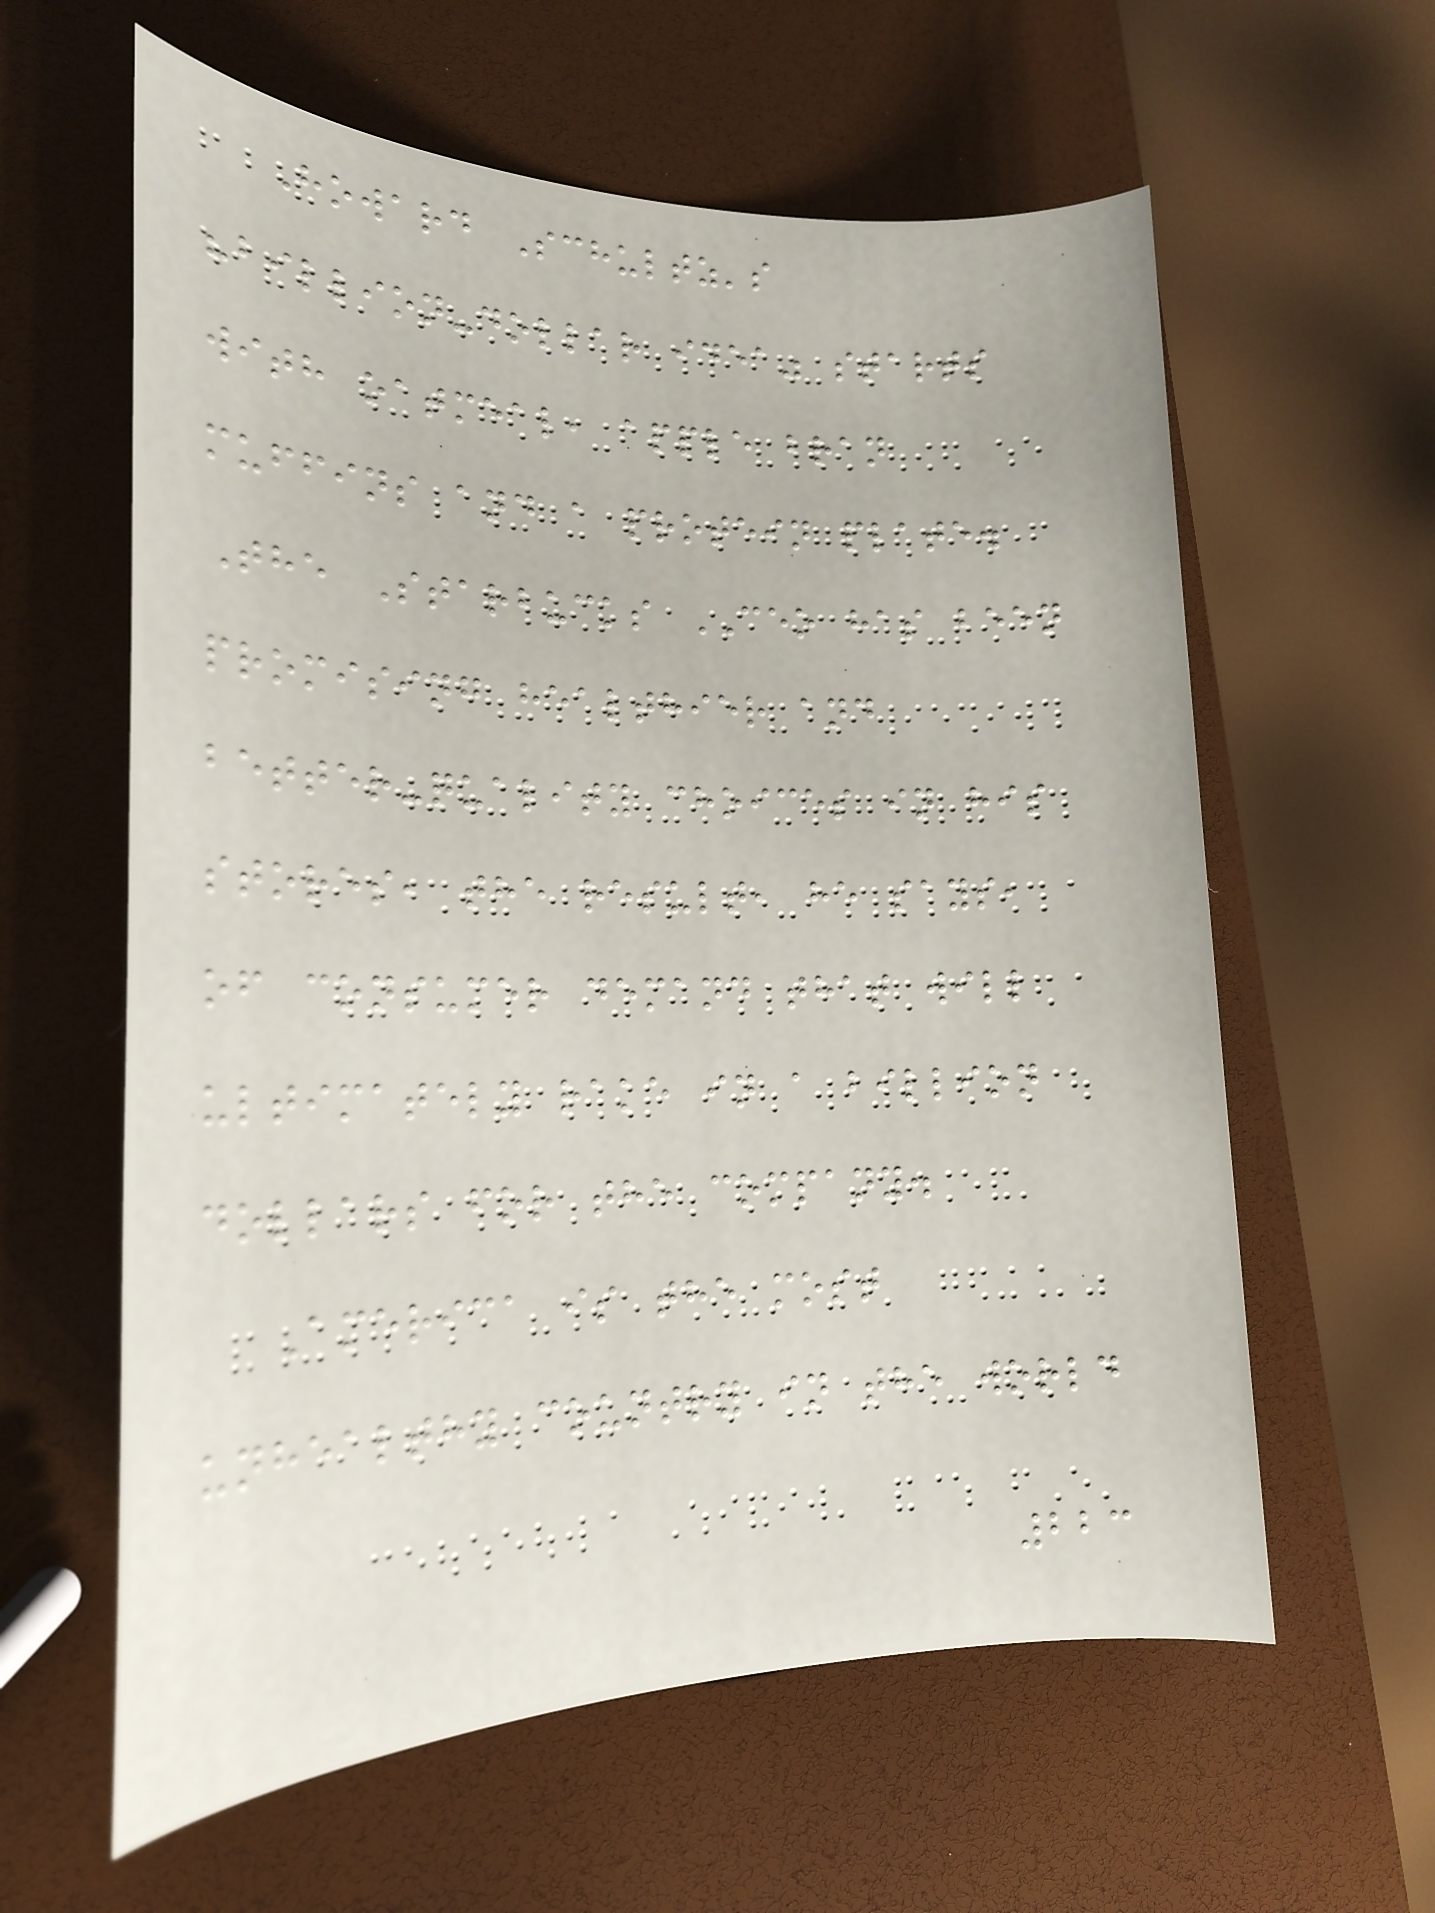Howard Schultz's
"billion-dollar idea" starts
with oatmeal, apple bran
muffins and a protein plate.
The Starbucks CEO has been
promising healthier and
better-quality choices in his
stores, the result, he says,
of consumer demand that will
ultimately rake in a billion
dollars for the company.
America is the most
unhealthy country in the world
223
